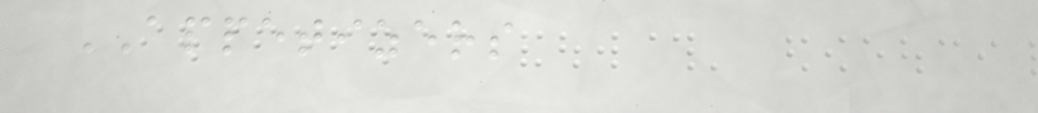APPETIZERS
